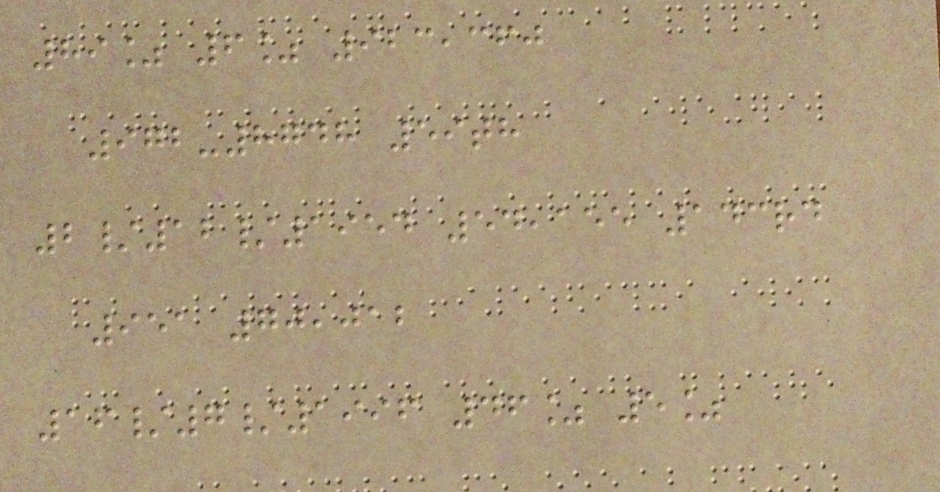89% 6% 923,360
972-8748 59th
2/12/1954 54,155 143rd
951 70,012
16/7/1996 46% 5%
